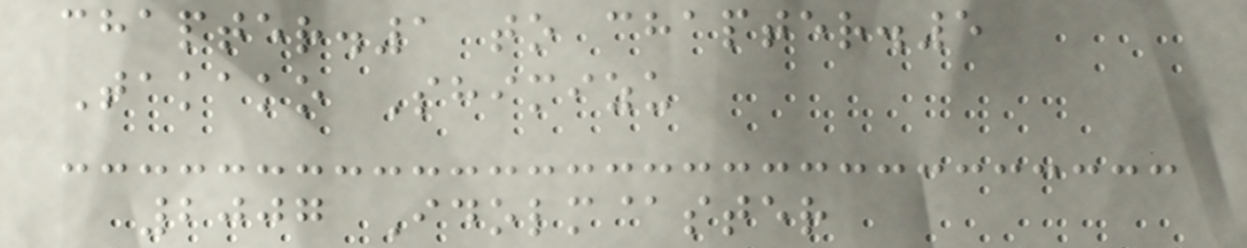chapter.1 to chapter.5
Takako Shimizu
2007 Idolm@ster
